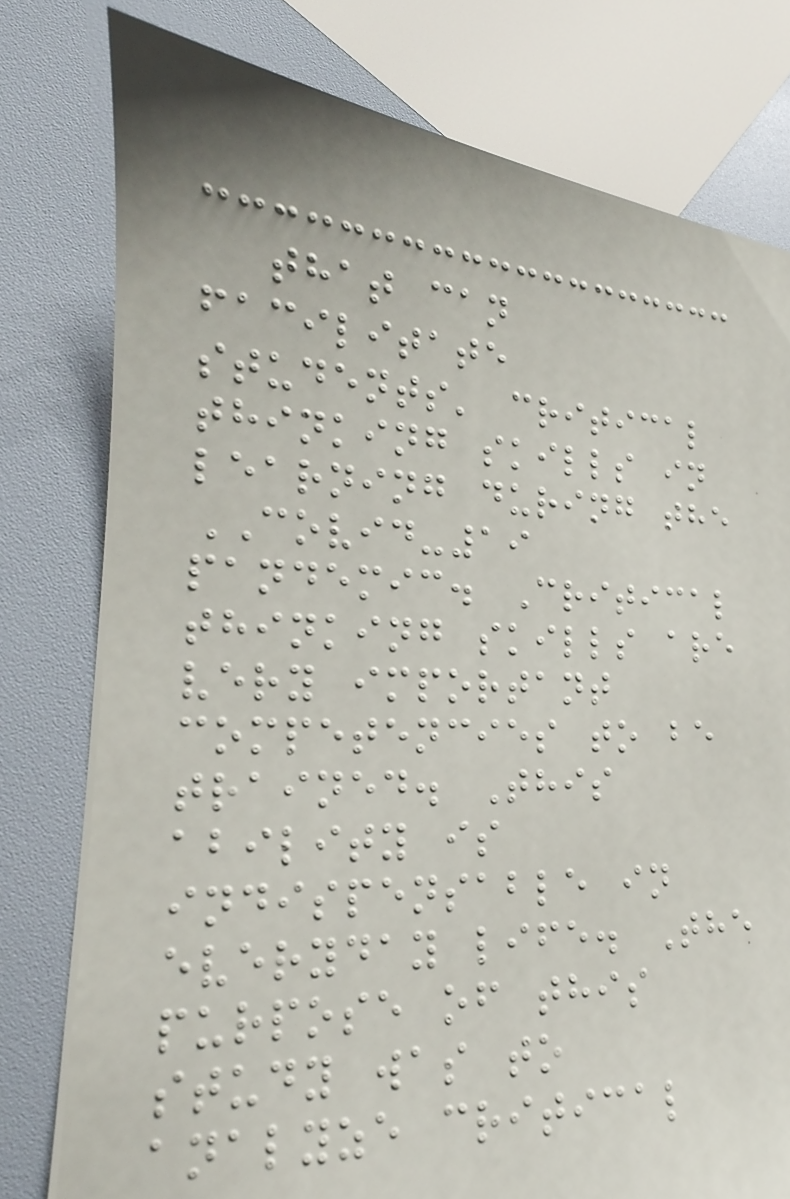that can
facilitate
students' critical
thinking skills in
learning during the
COVID-19
pandemic. Critical
thinking skills are
very important
competencies to be
trained. This
ability is
indispensable in
everyday life. The
purpose of this
study was to
analyze critical
